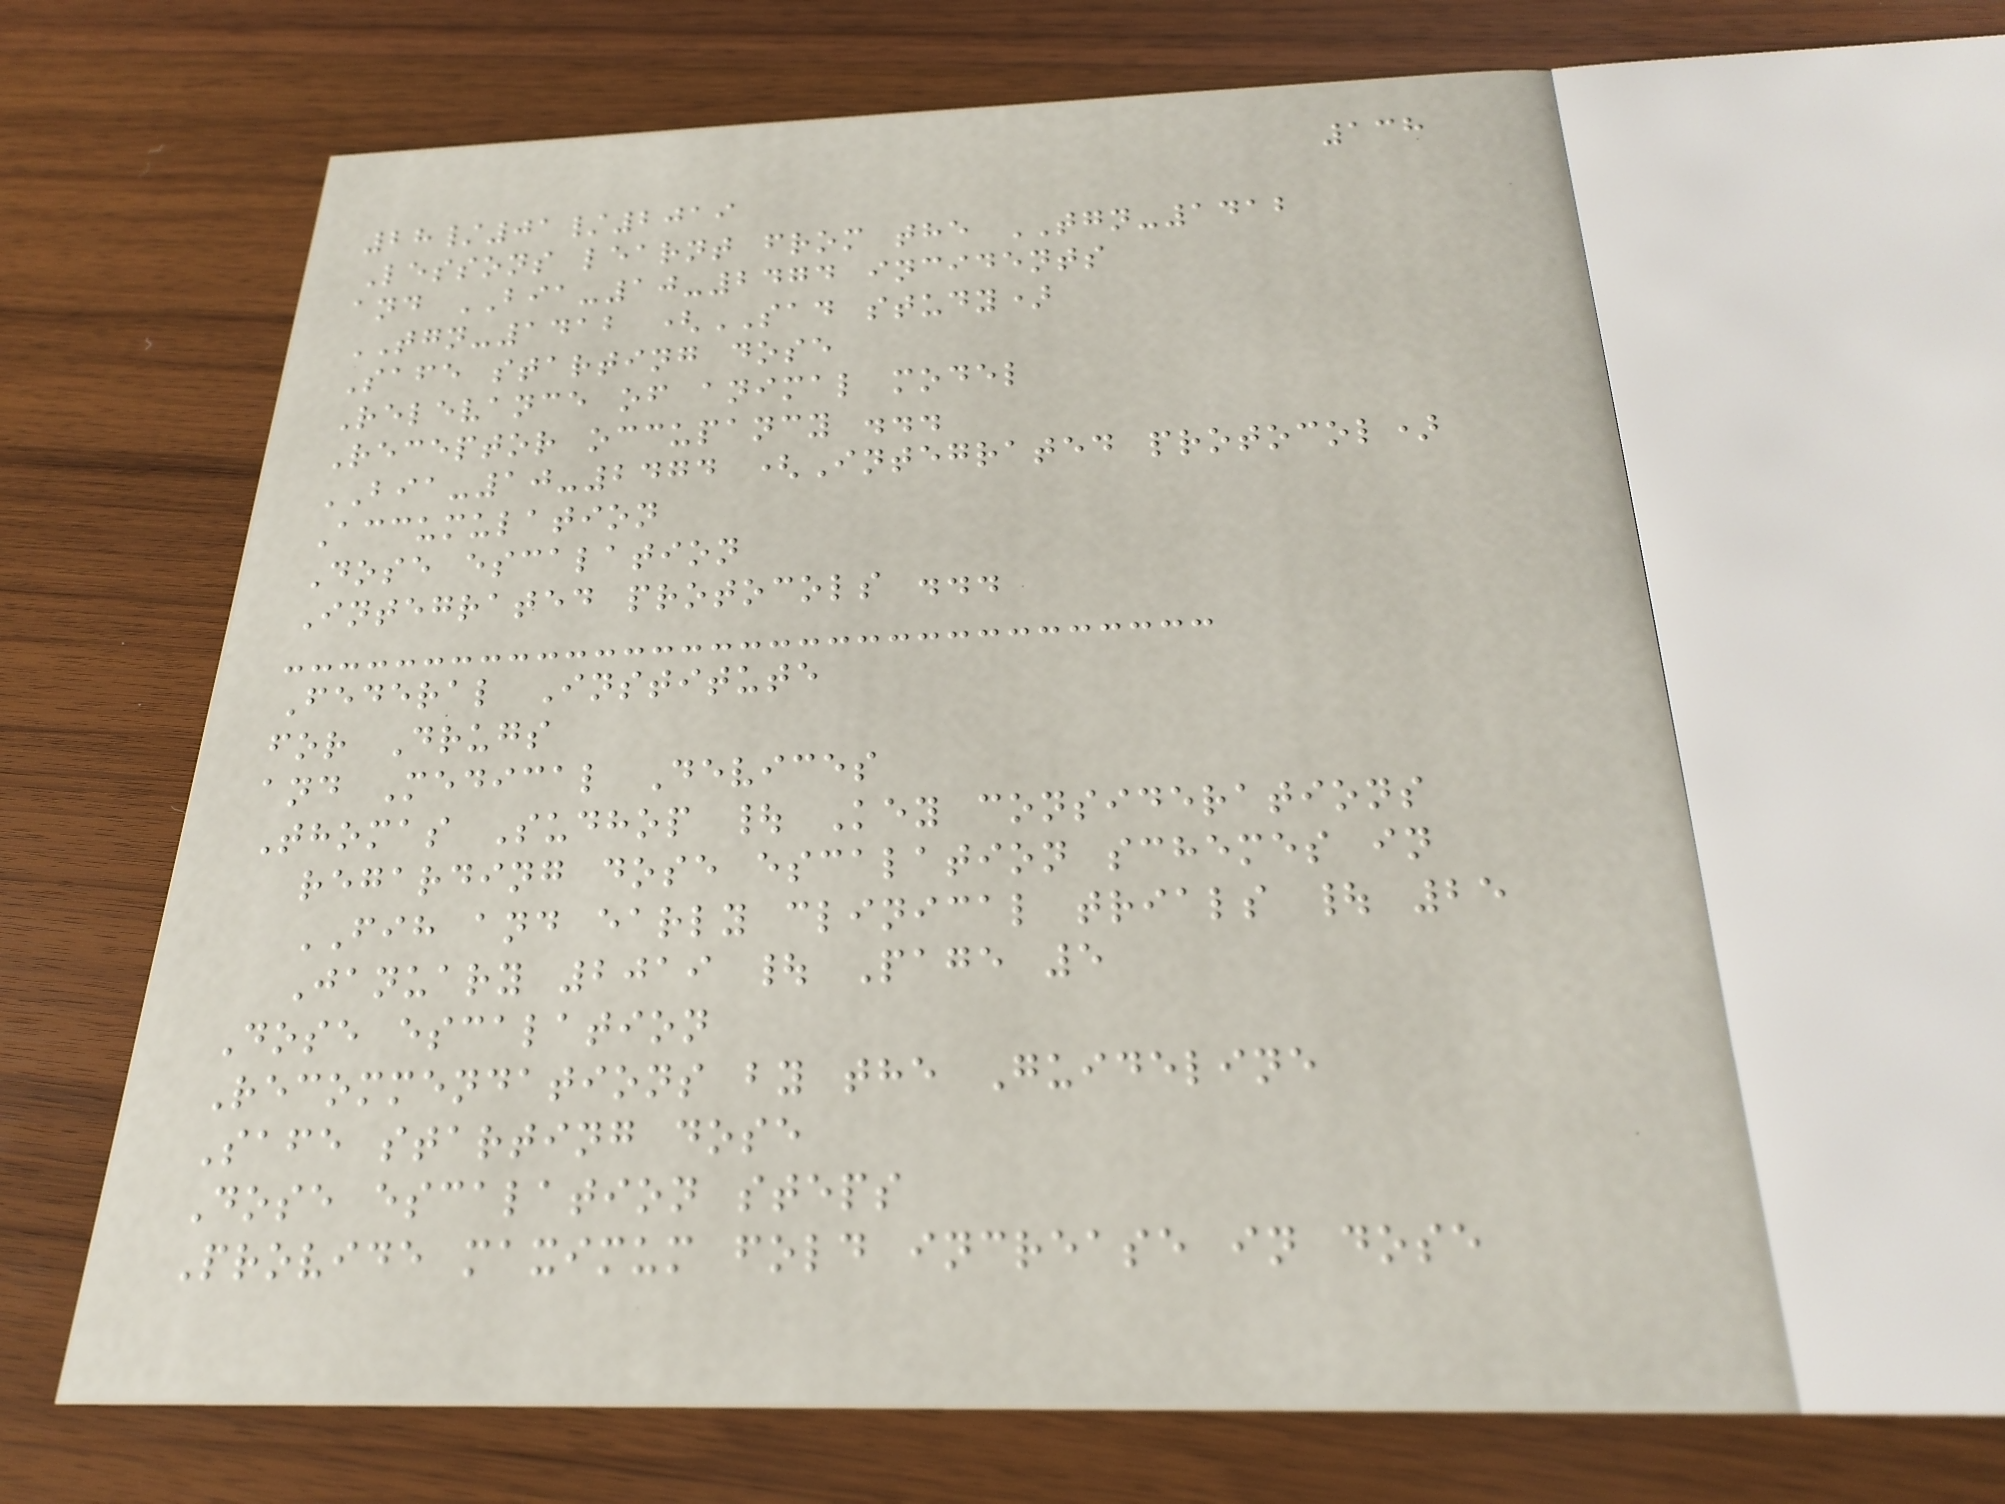138
28/01/2019
Lessons learnt from the TGN-1412
and BIA-10-2474 incidents
TGN-1412 (SAD study)
Safe starting dose
Relevance of animal model
Receptor occupancy ...
BIA-10-2474 (Integrated protocol)
Accumulation
Dose escalation
Integrated protocols ...
Federal Institute
for Drugs
and Medical Devices
Thomas Sudhop | Key considerations
regarding dose escalation schemes in
FIH and early clinical trials | 25
January 2019 | Page 5
Dose escalation
Recommendations by the Guideline
Safe starting dose
Dose escalation steps
Provide maximum fold increase in dose
